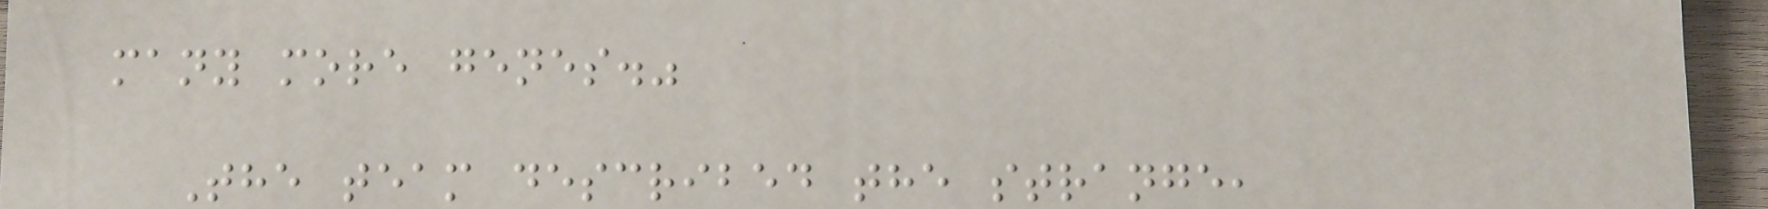many more genes."
The team described the strange,
